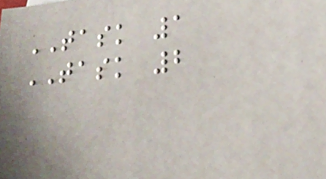TASK 1
TASK 2
